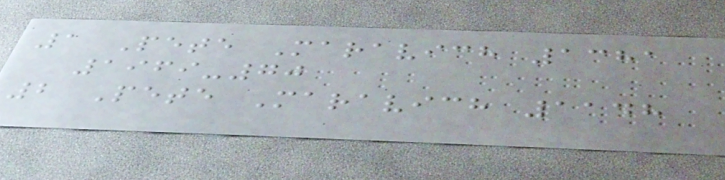1 Pete Maravich 1381
1969-70
2 Pete Maravich 1148
